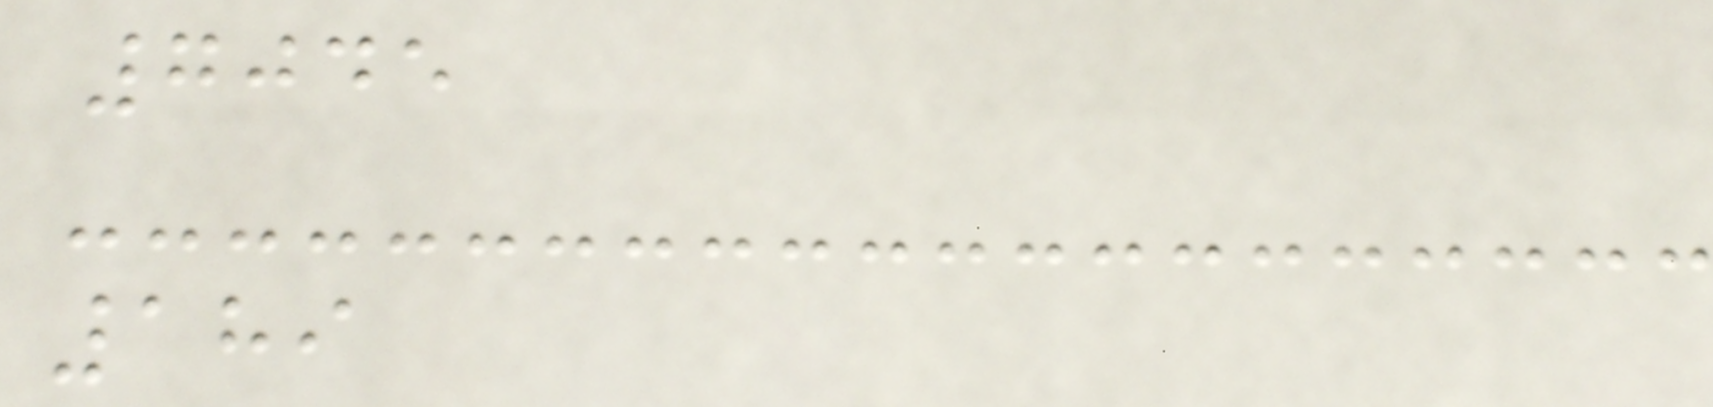7045
189
